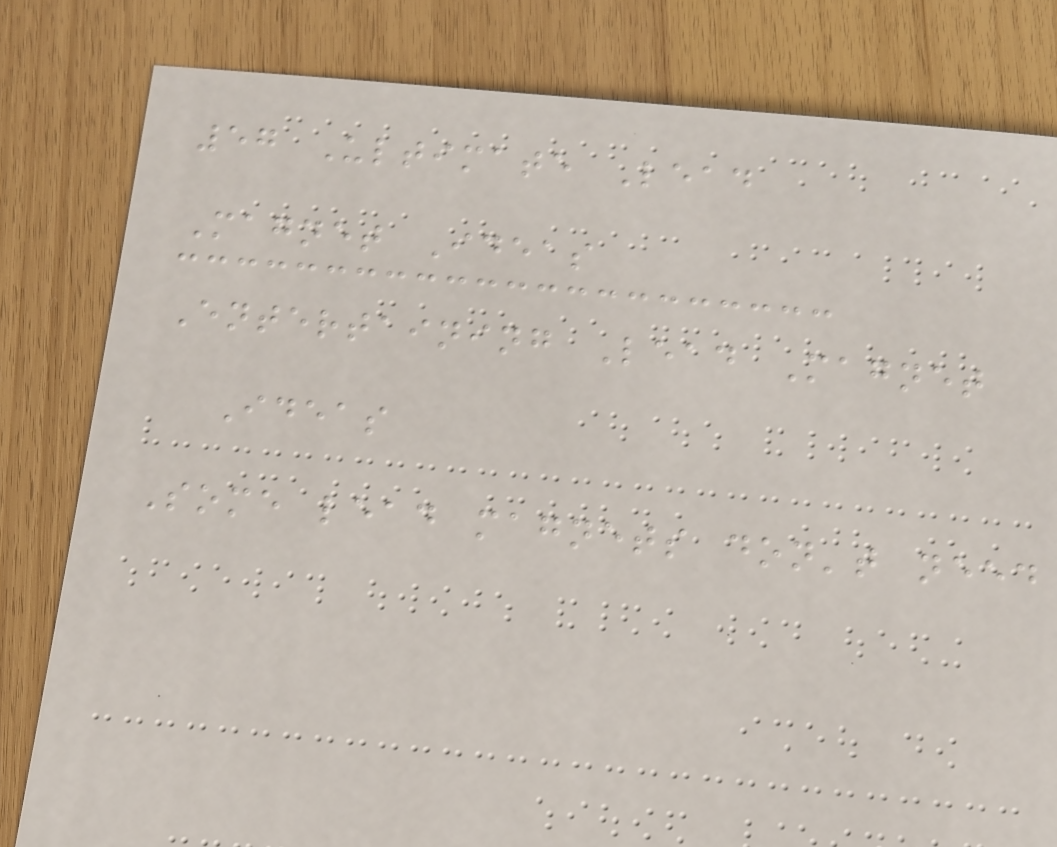57 Ultimate Lead
Magnet Ideas
Entertaining Lead Magnet
Ideas
Some lead magnets don't need
